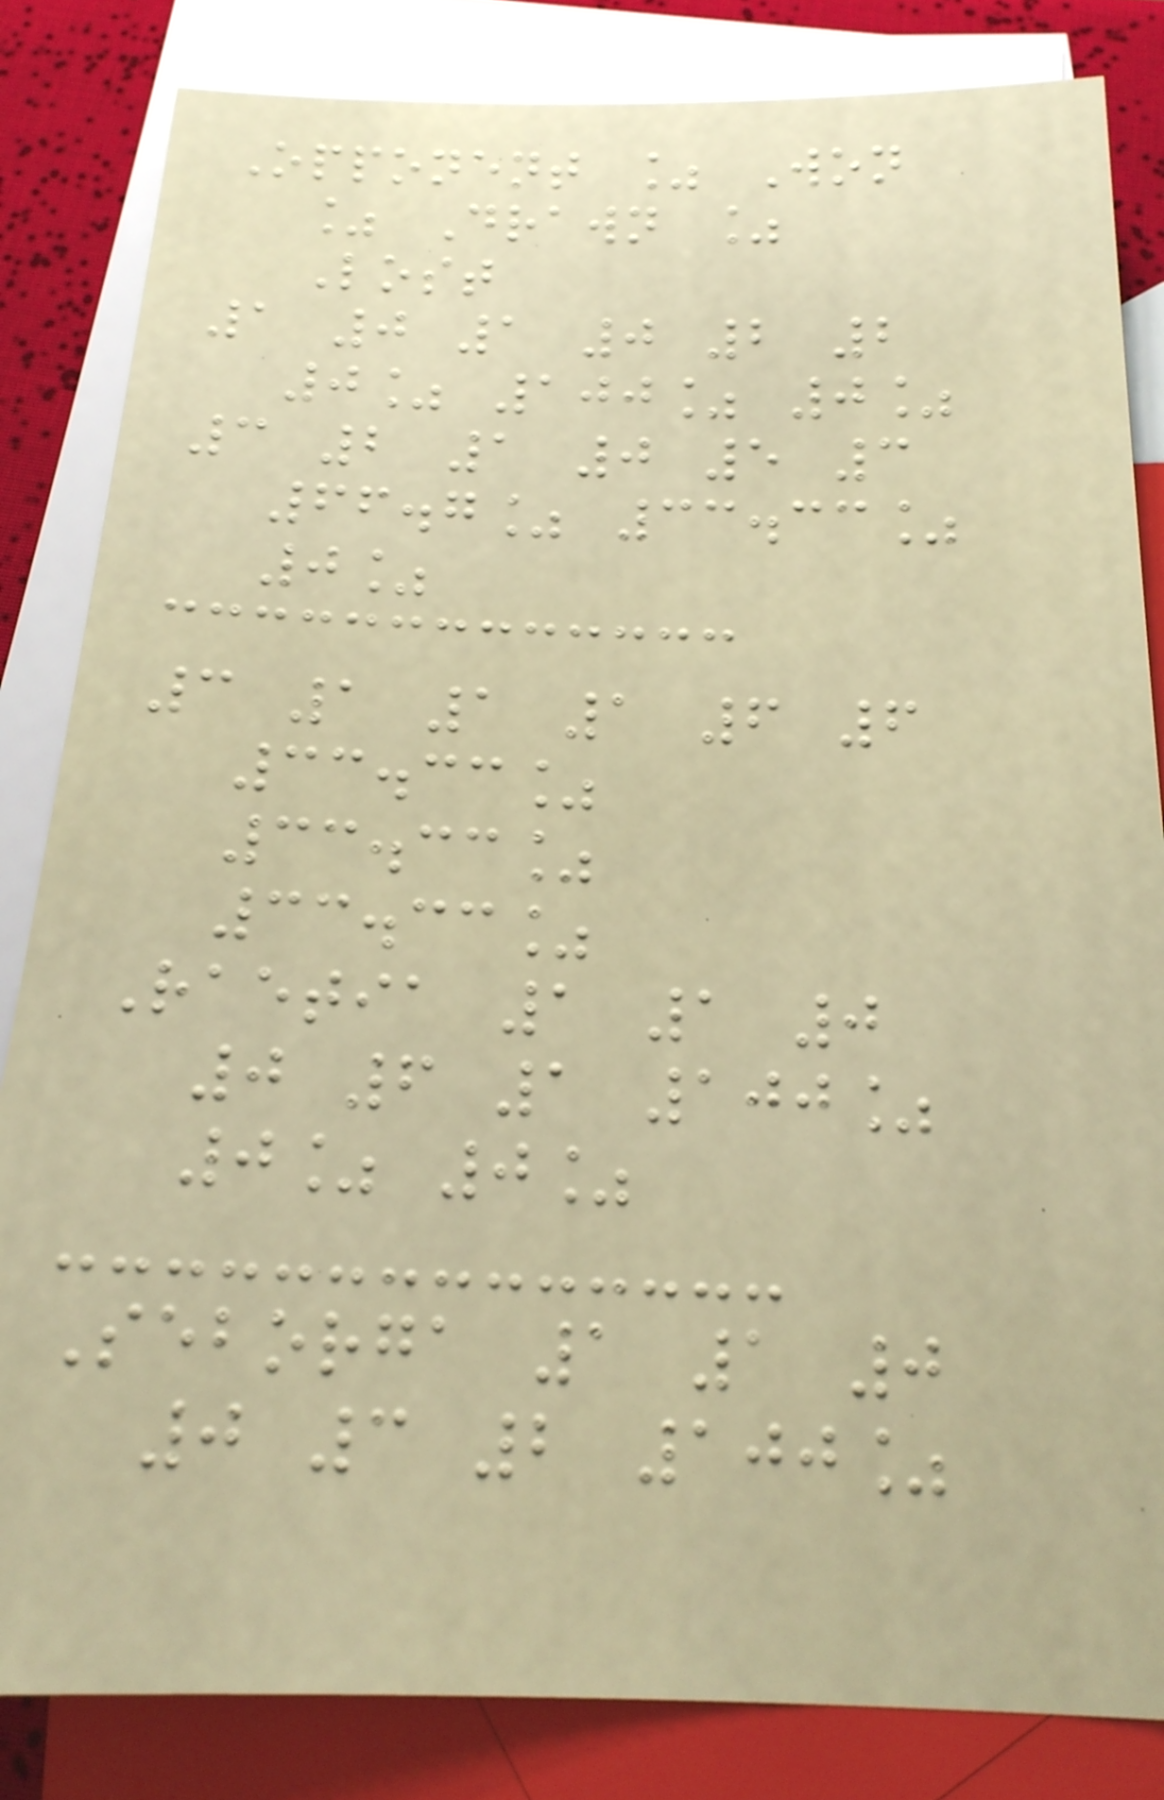Opponent % Won
% Drawn %
Lost
1 0 1 0 2 2
0% 100% 0%
3 2 1 0 5 3
66.7% 33.33%
0%
3 1 1 1 6 6
33.33%
33.33%
33.33%
Raetia 1 1 0
0 6 1 100%
0% 0%
Seborga 1 1 0
0 3 2 100%
